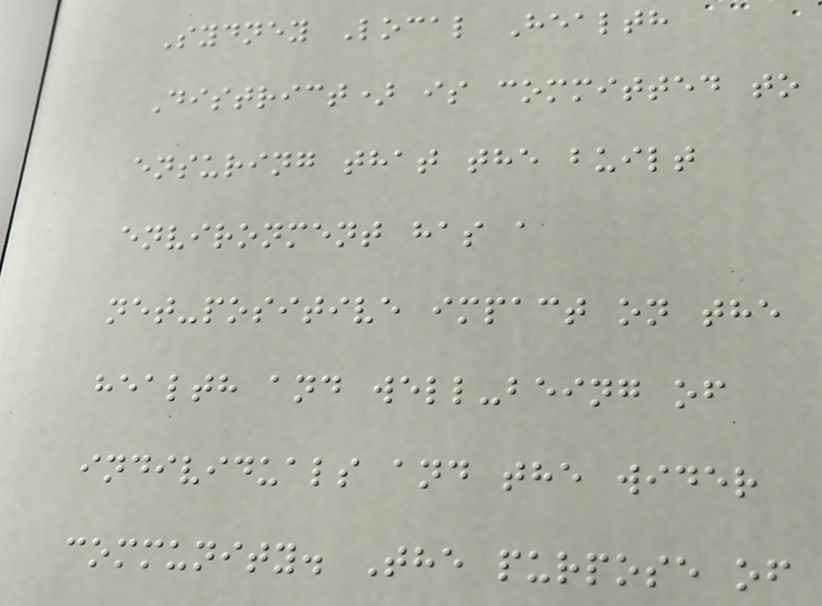Sydney Local Health
District) is committed to
ensuring that the built
environment has a
net-positive impact on the
health and well-being of
individuals and the wider
community. The purpose of
